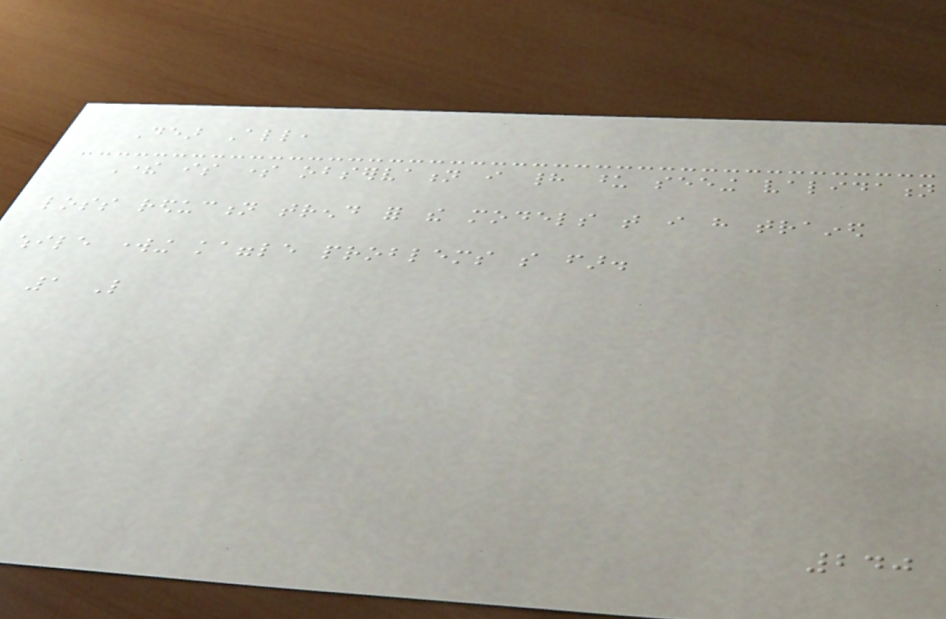Dear All,
There is some observation i had upon seeing validation
loss reduction trend for the models that i have trained
while working kaggle problems so far.
1 Like
240
